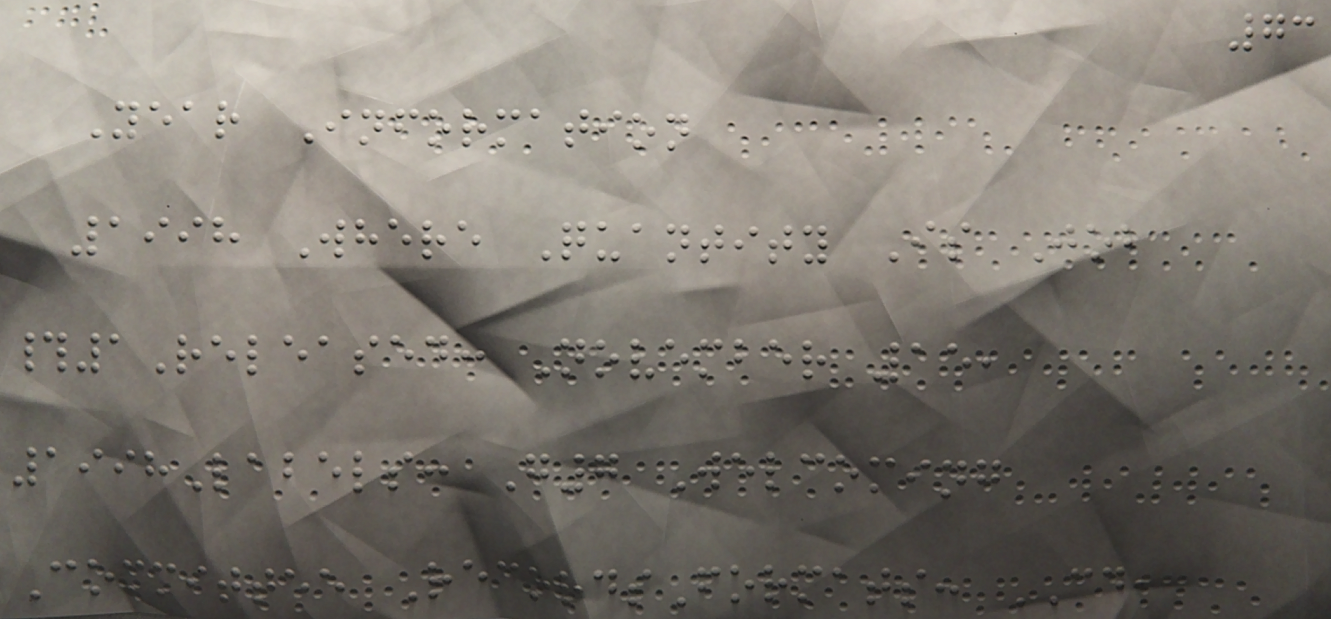73
Year Information
1998 Where Quantity Is Job
#1Released: November 15,
1998Labels: G7 Welcoming
Committee RecordsFormats: CD,
